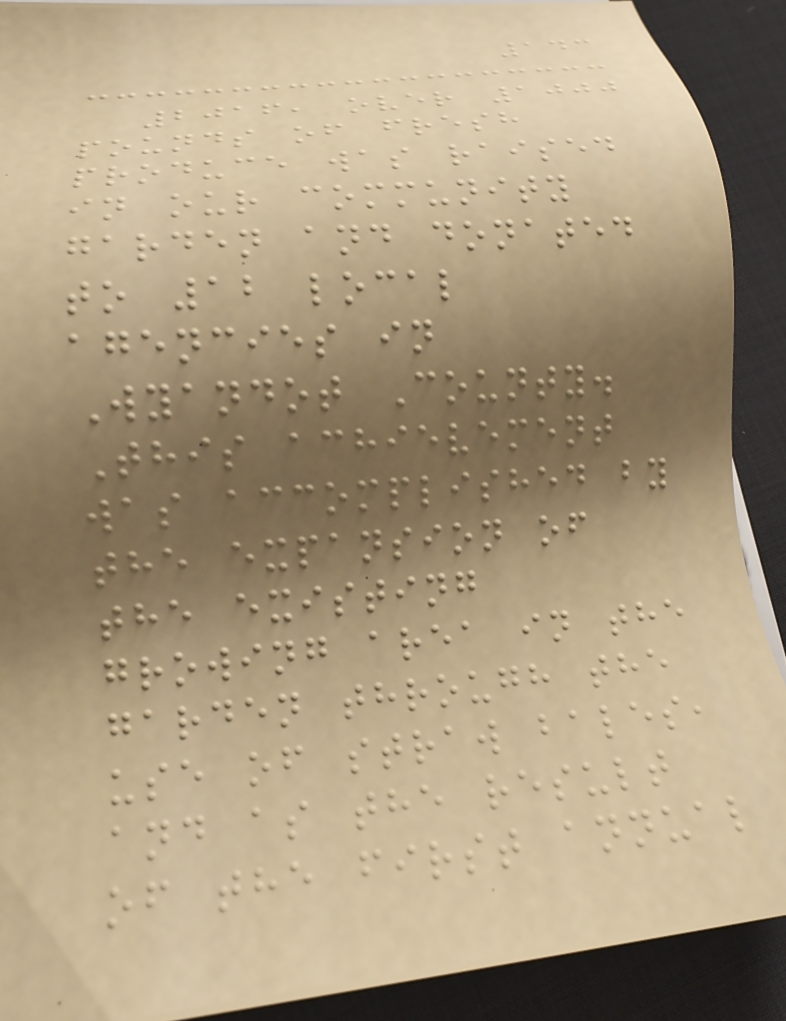143
2016, over 1000
pounds of fresh
produce was raised
in our community
garden and donated
to 12 local
agencies in
Wyandot County.
This achievement
was accomplished by
the expansion of
the existing
growing area in the
garden through the
use of straw bales,
and as the result
of the first annual
